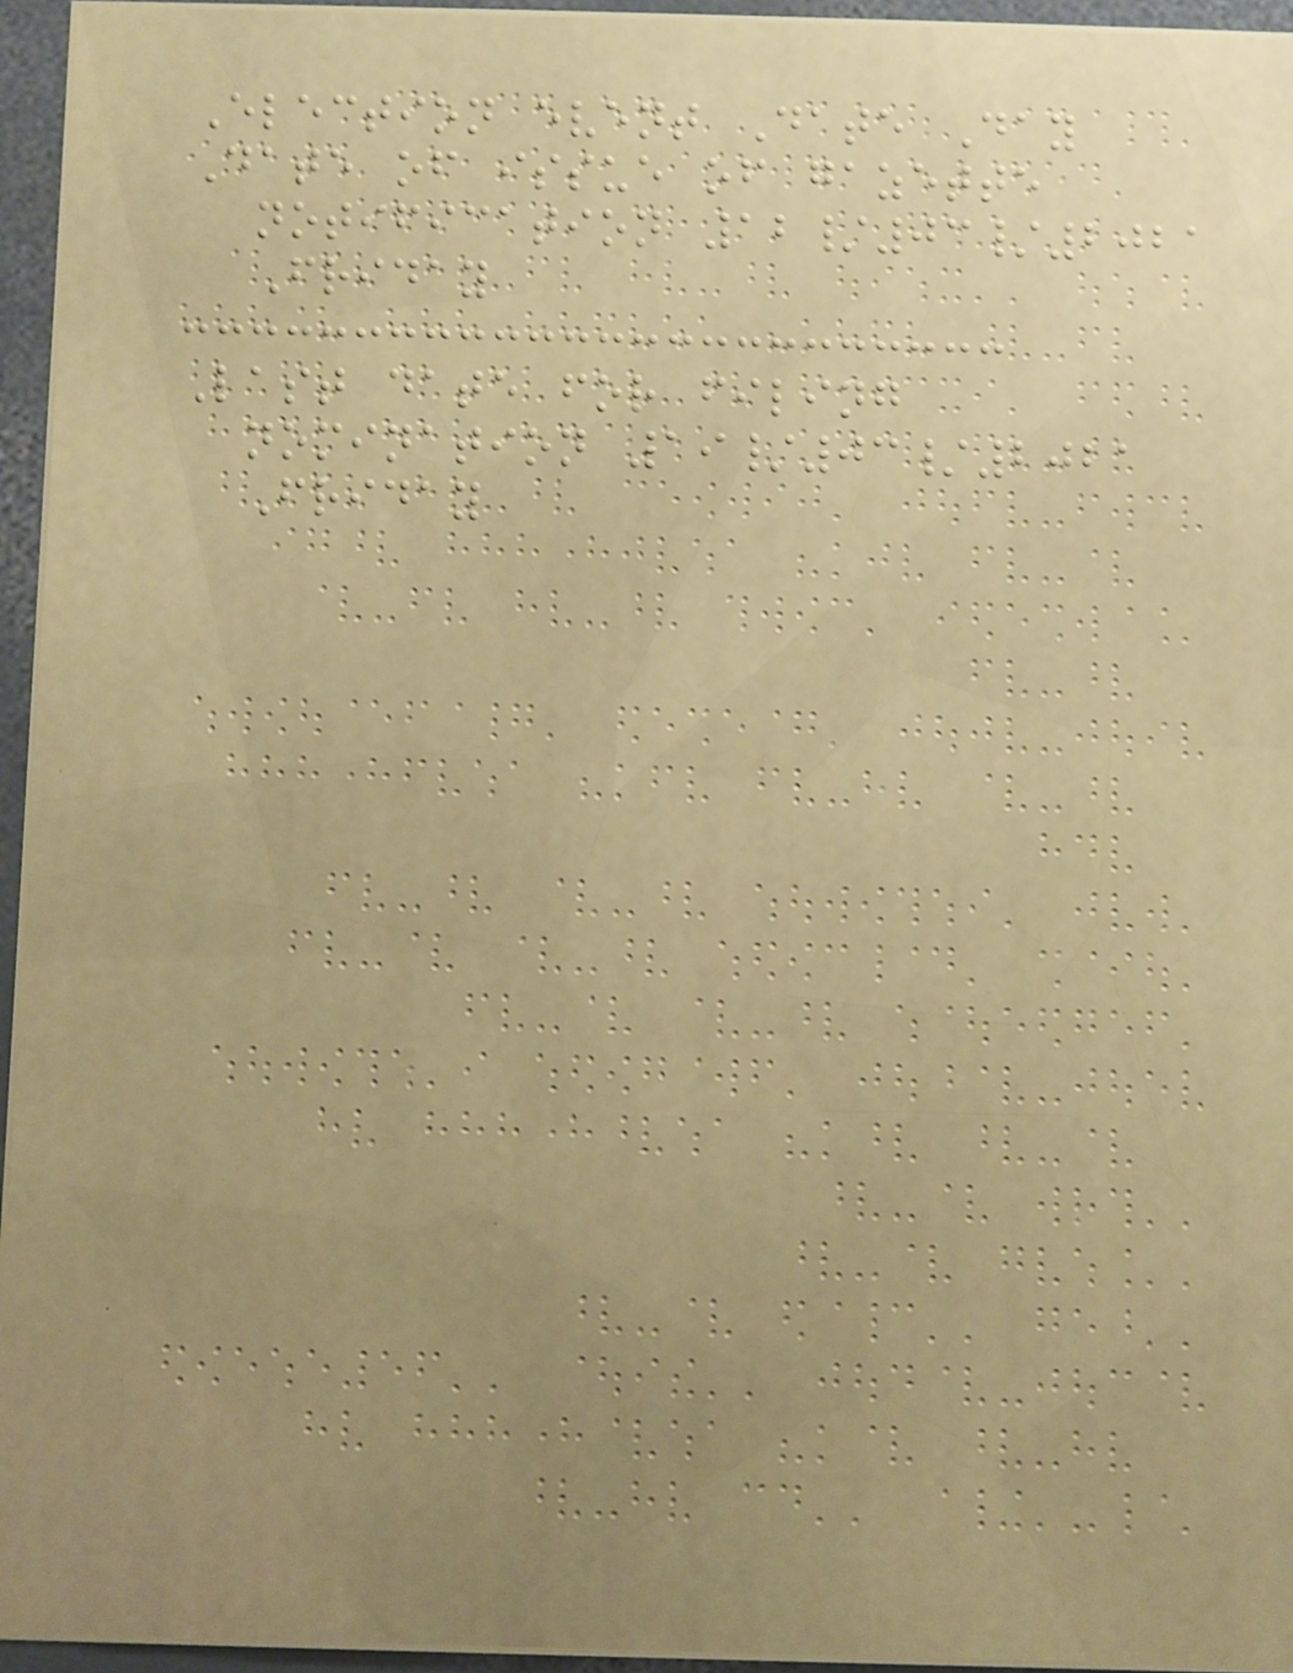Election event Date Day
Date of issue of gazette
notification 12/03/2021
Friday
Last date for filing
nomination 19/03/2021
Friday
